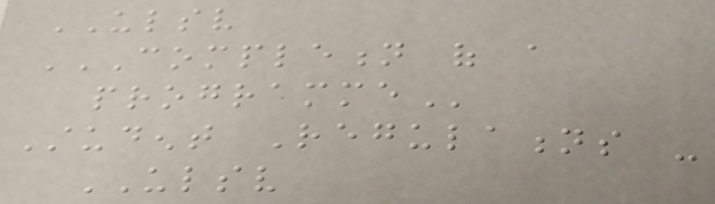ULSV
COMPLETION OF A
PROGRAMME
Student Regulations -
ULSV
